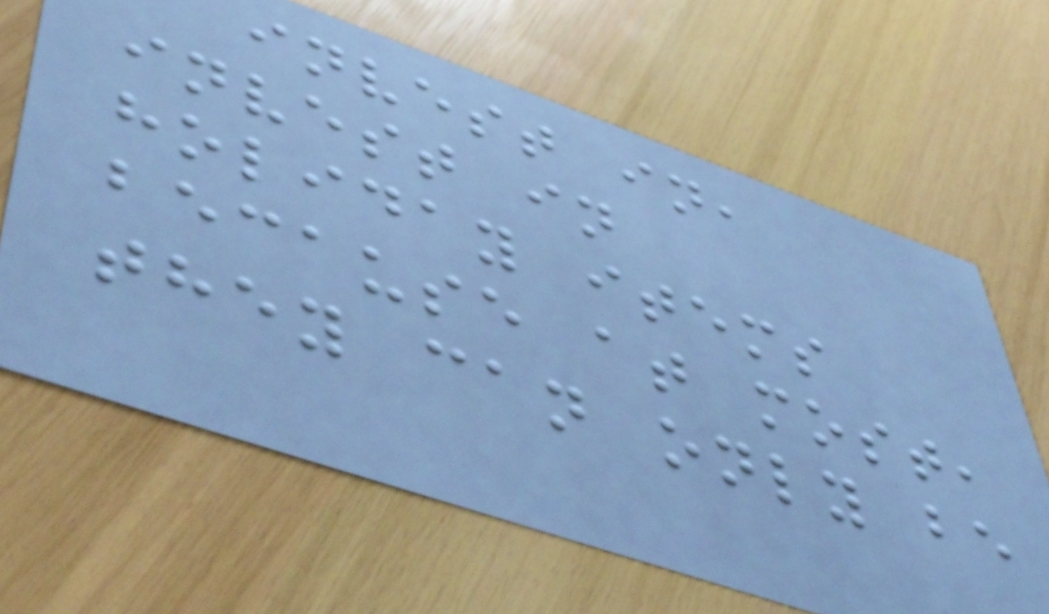invest in,
invest in
holiday items
because at most,
they can only be
